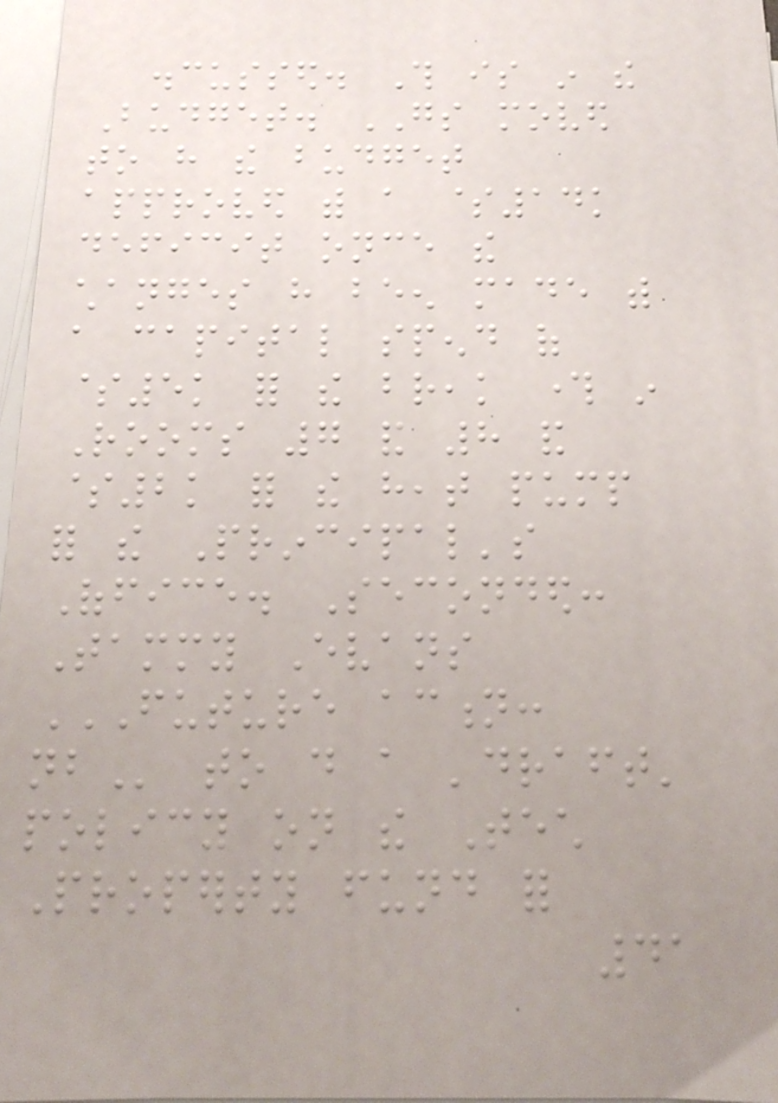discussed. This is in the
Budget. GS moved
to have the budget
approved with a $14k
deficit once the
changes have been made with
a capital spend of
$5k for the break through in
Rooms 7 and 8 and
$2k for the heat pump
for the Principal's
Office. Seconded:
Tammy Evans
FUTURE ACTION:
NB to do a 'draft'
policy on the Tech
Property fund for
41
